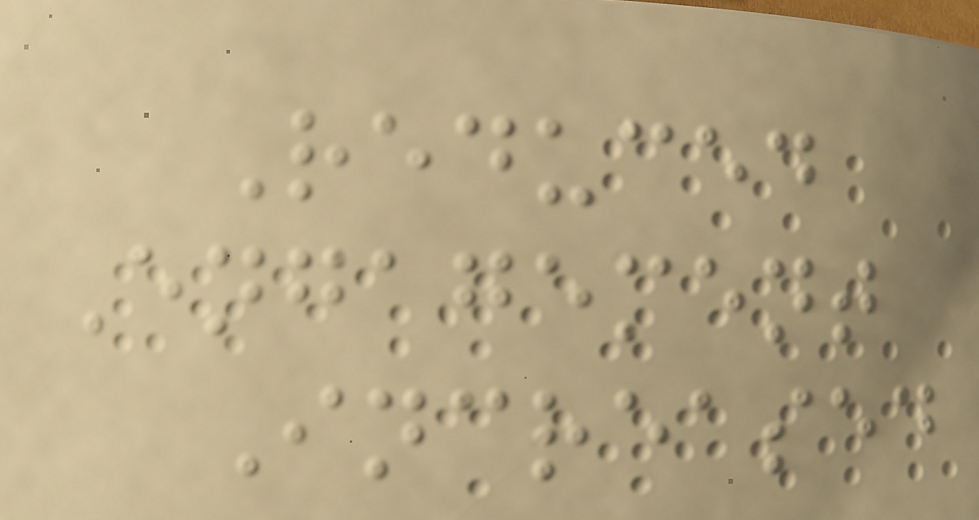Reduced
Engagement
Increased
